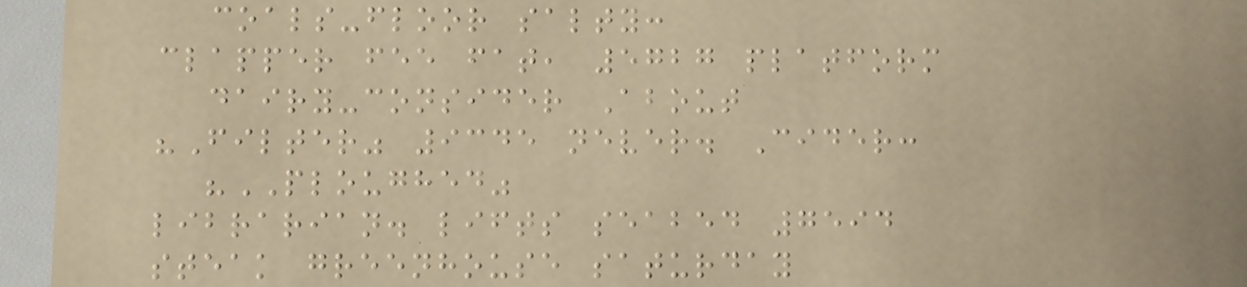coals-floor salty:
clapper fee fat, 5727 platform
dairy-consider About
"Filter" 9345 never. Cider:
"PLOUGHED"
librarian. lifts seabed 7594
steak greenhouse saturday
